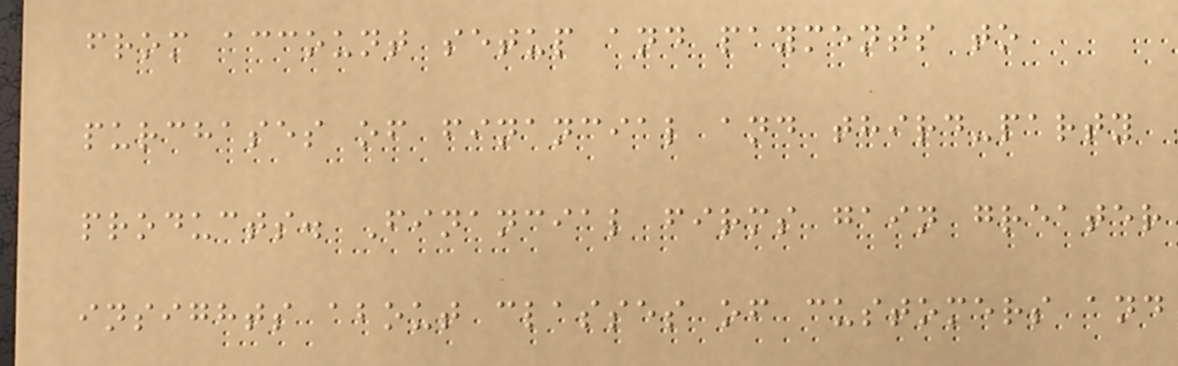from account setup and payments to
purchases of financial and third-party
products. Financial firms gain greater
insights about classes of customers and
